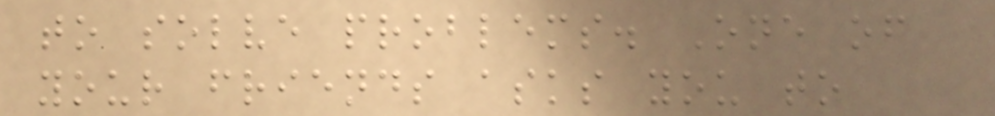to solve problems. One of
your friends asks you to
